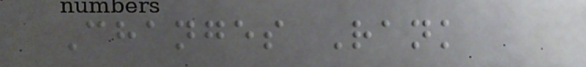Changes Rank
